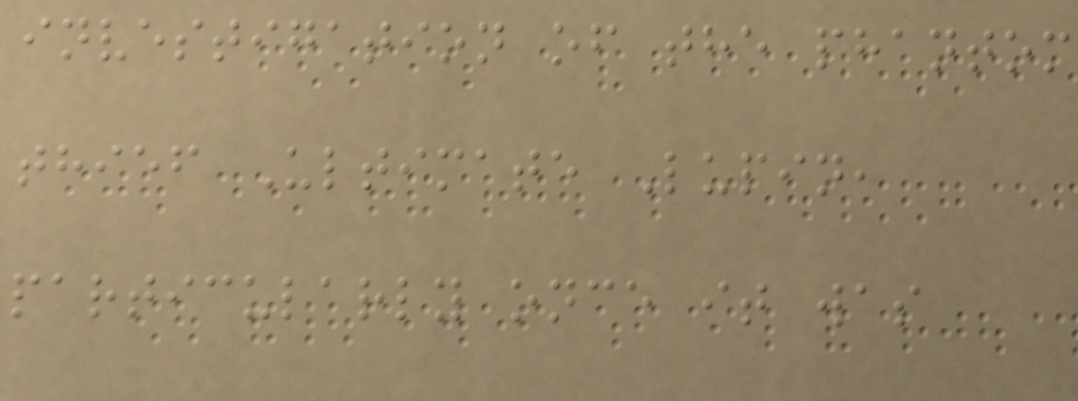investigation of the phantom
thief Ultimate Lupin,
particularly once it was
